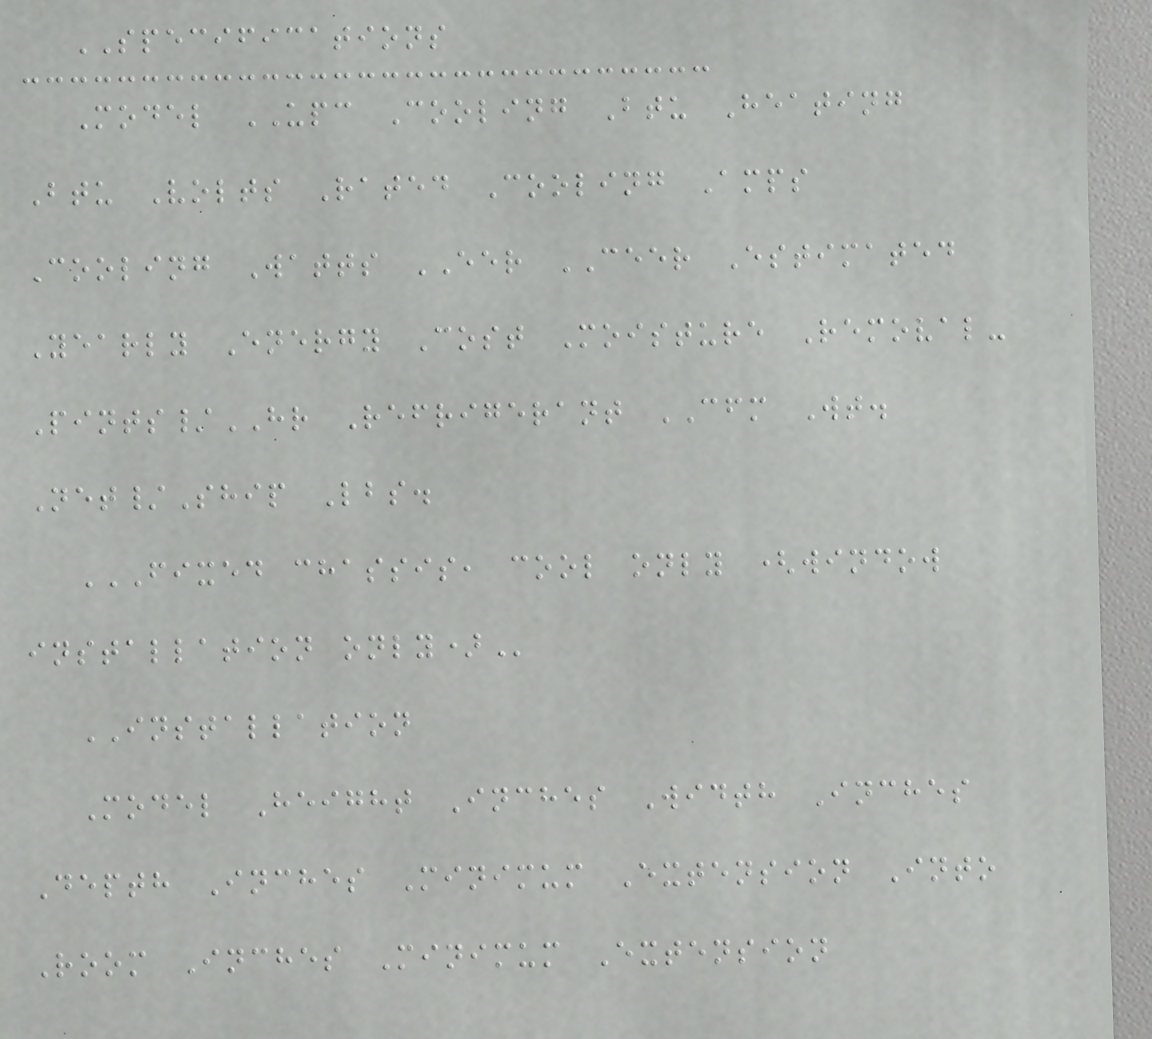SPECIFICATIONS
Model UPC Cooling Btu Heating
Btu Volts Rated Cooling Amps
Cooling Watts EER CEER Estimated
Yearly Energy Cost Moisture Removal-
Pints/HR Refrigerant CFM Wt.
Net/Ship Lbs.
FIXED CHASSIS, COOL ONLY (WINDOW
INSTALLATION ONLY)
INSTALLATION
Model Height Inches Width Inches
Depth Inches Minimum Extension Into
Room Inches Minimum Extension
